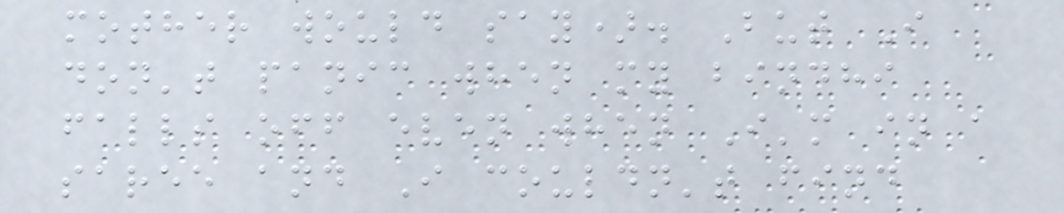mother would say). But I
don't panic when my bindhi
falls off even when I'm in a
saree and I couldn't find
